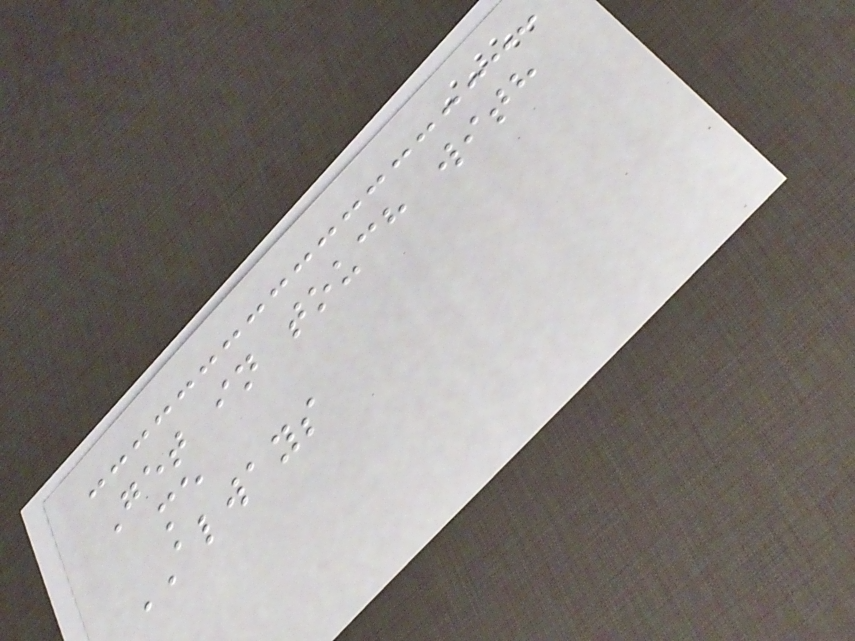Get in touch with
me
ALWAYS
